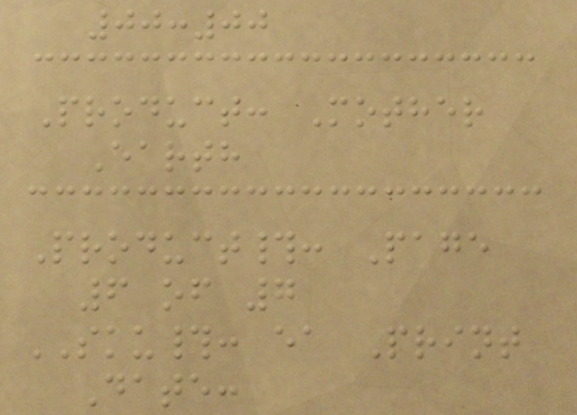00:00
Product: Mother
Earth
Product#: Page
6 of 7
SKU#: ea Print
Date:
